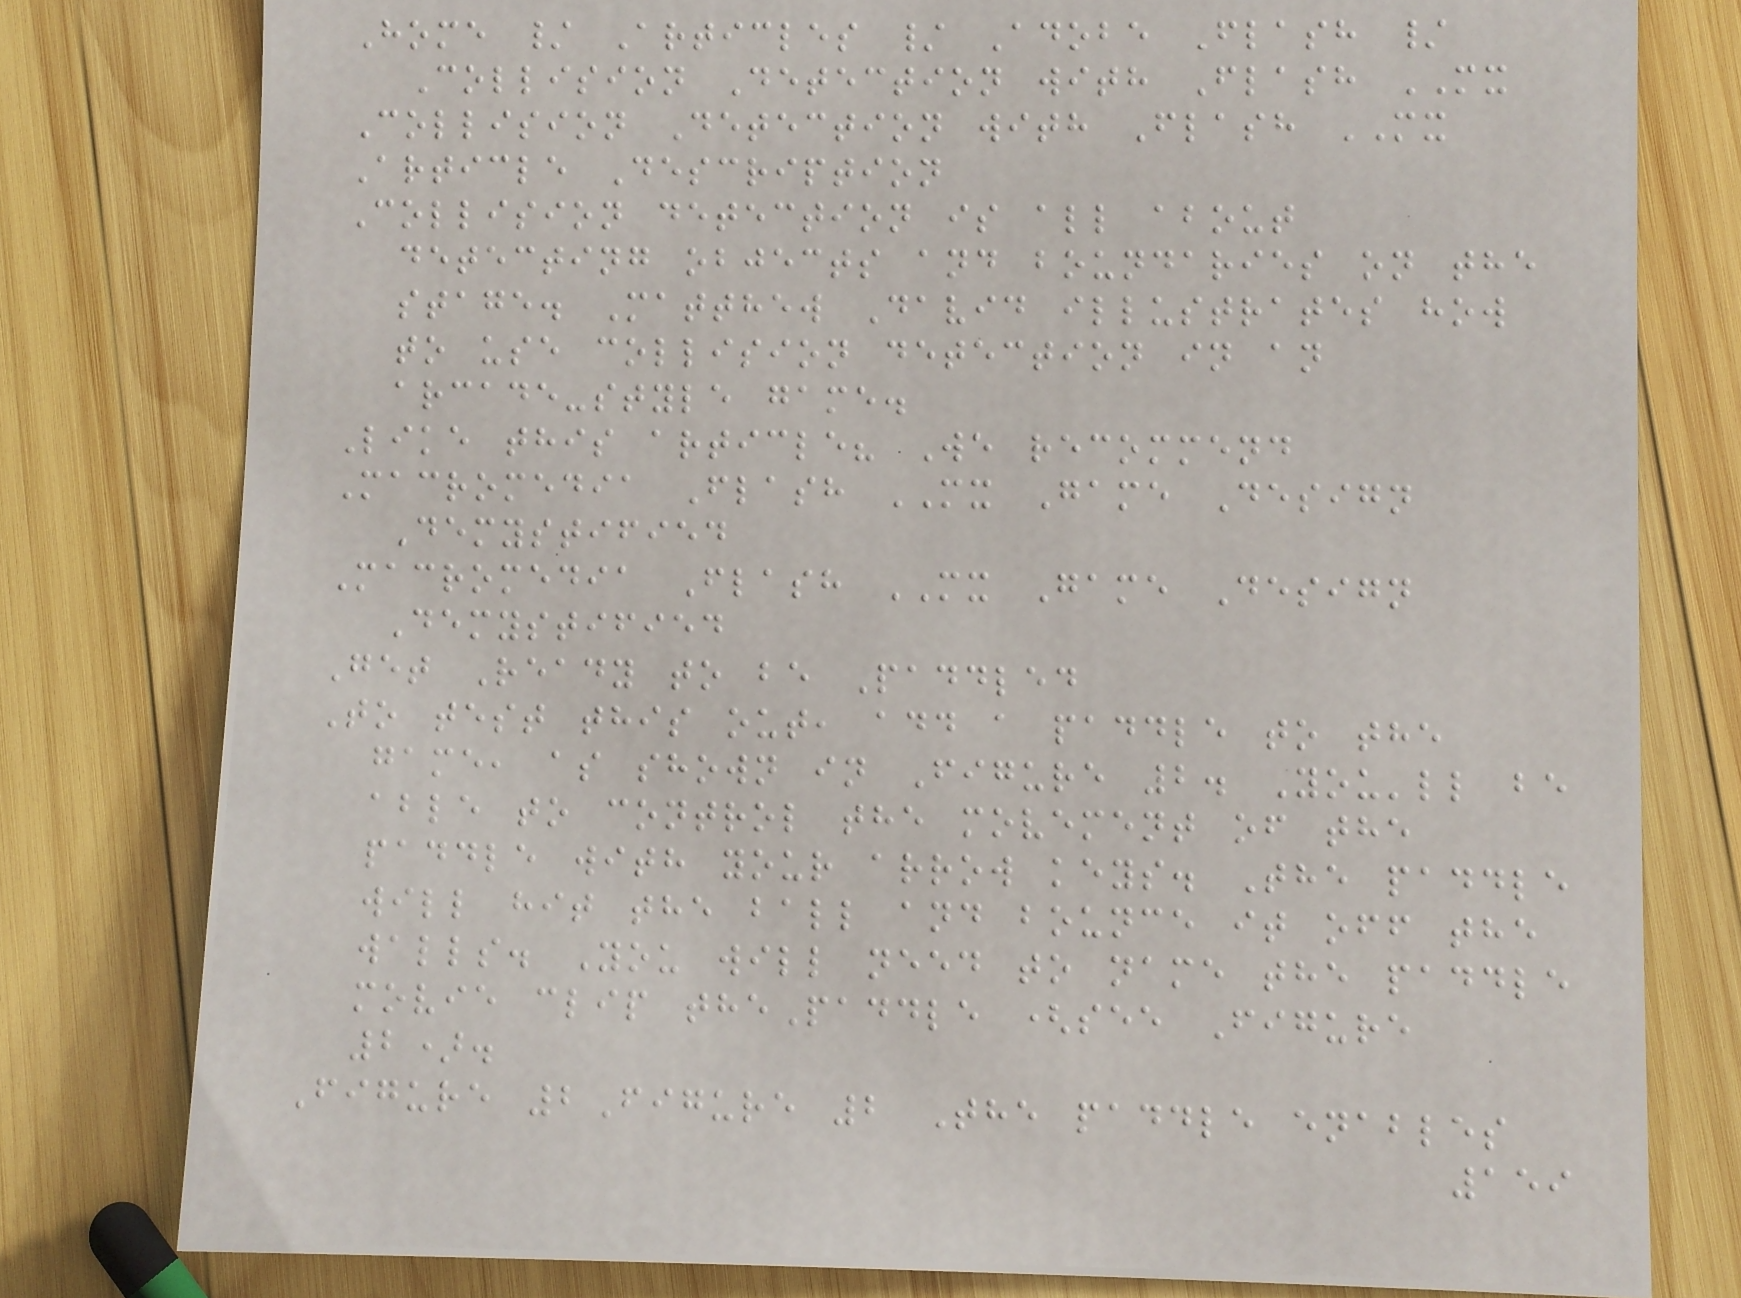Home / Articles / Adobe Flash /
Collision Detection with Flash MX
Collision Detection with Flash MX
Article Description
Collision detection is all about
detecting objects and boundaries on the
stage. Matthew David illustrates how
to use collision detection in an
arcade-style game.
Like this article? We recommend
Macromedia Flash MX Game Design
Demystified
Macromedia Flash MX Game Design
Demystified
Get Ready to be Paddled
To test this out, add a paddle to the
game, as shown in Figure 2. You'll be
able to control the movement of the
paddle with your arrow keys. The paddle
will hit the ball and bounce it off the
walls. You will need to name the paddle
movie clip thePaddle (see Figure
2).
Figure 2Figure 2 The paddle enables
159
